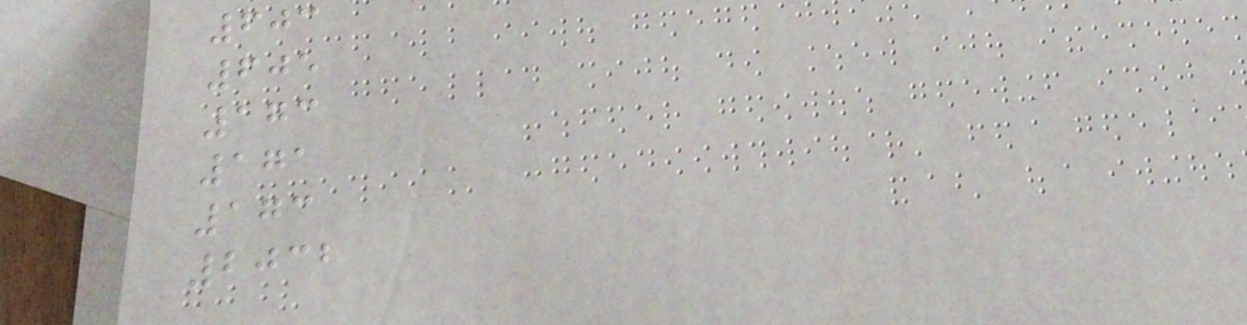603
605
173
171
173
2032
